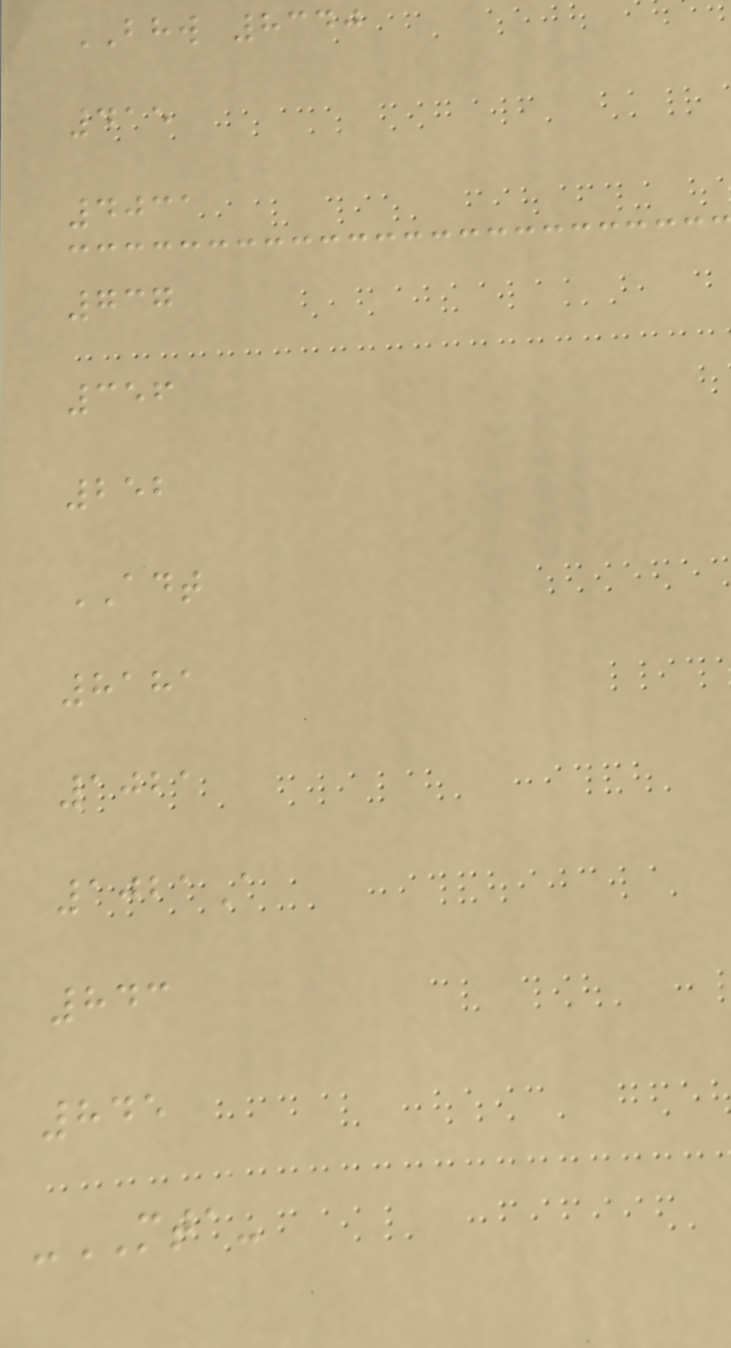BHW 8340
415
4031
737
356
252
ADT
8181
1021
1021A
843
845
-MTA-
